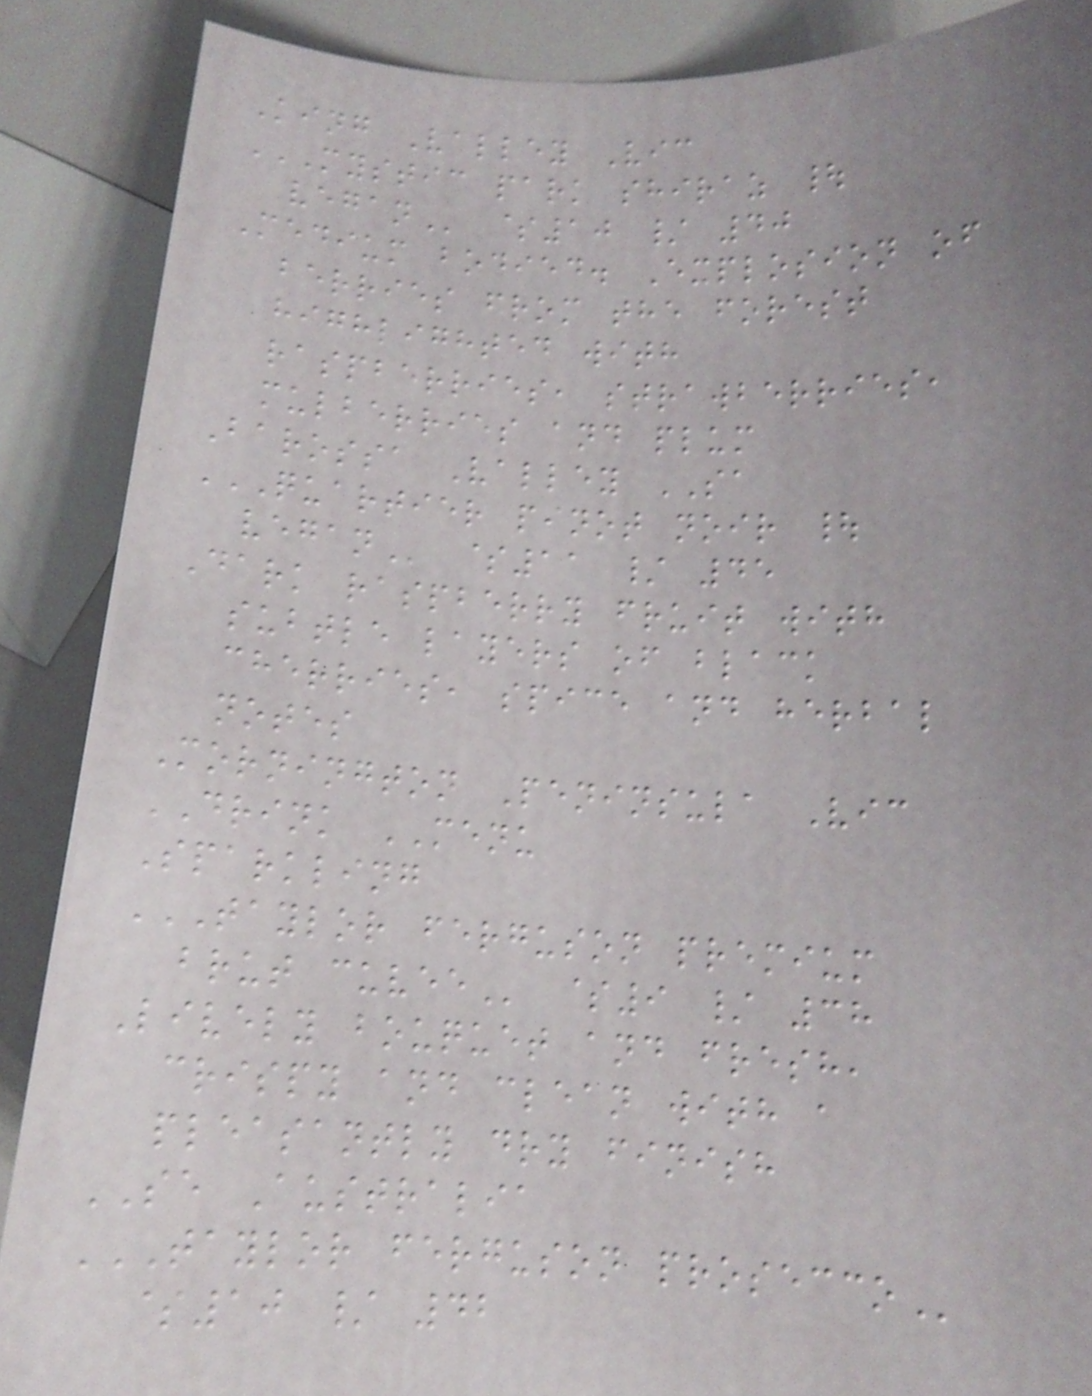King Valley Vic
MYSTIC PARK SHIRAZ |
VEGAN $10 / 40
Medium bodied. Explosion of
berries from the forest
highlighted with
raspberries, strawberries,
mulberries and plum
Barossa Valley SA
QUARTIER PINOT NOIR |
VEGAN $11 / 45
Dark raspberry fruit with
subtle layers of black
cherries, spice and herbal
notes
Mornington Peninsula Vic
DRINK MENU
Sparkling
TAYLOR FERGUSON PREMIUM
BRUT CUVEE $9 / 38
Lively bouquet and fresh,
crispy and clean with a
pleasantly dry finish
SE Australia
TAYLOR FERGUSON PROSECCO
$10 / 42
